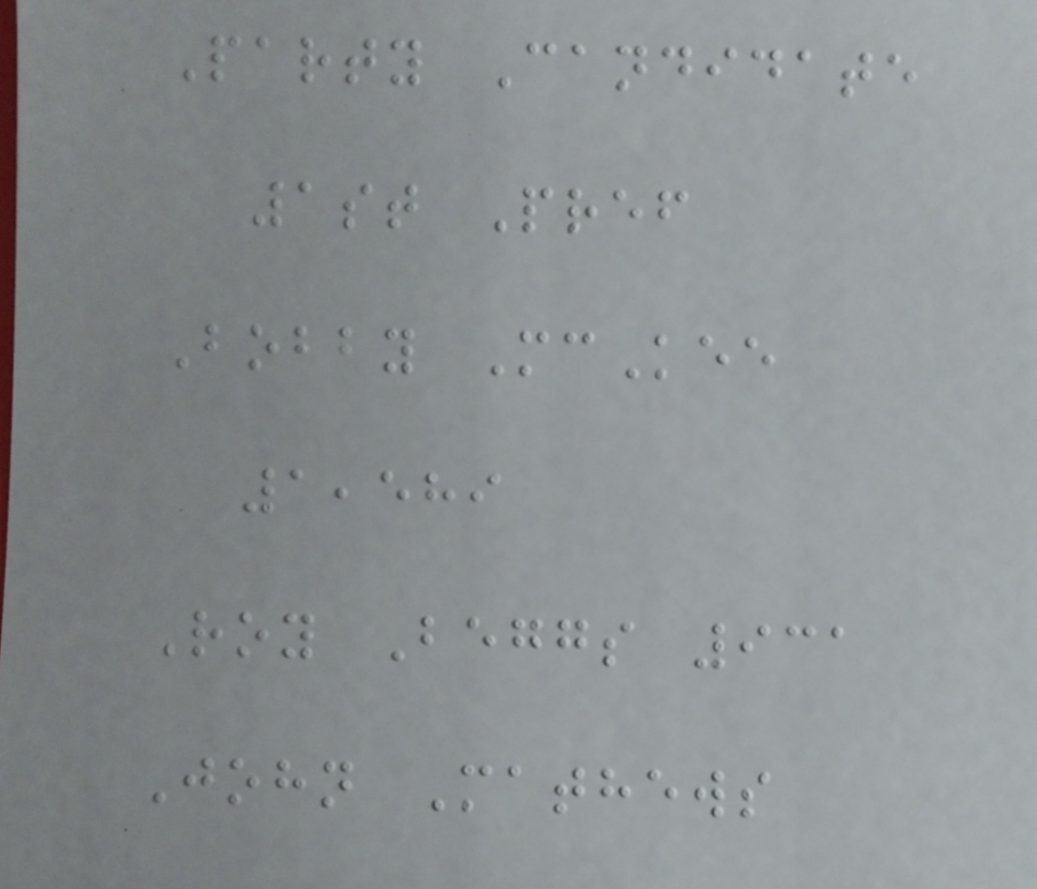Party Candidate
1st Pref
Bobby McKee
1,589
Roy Beggs 931
John Mathews
